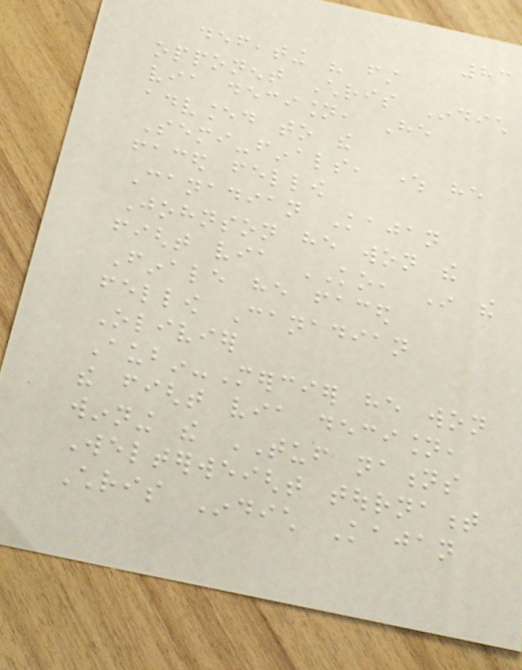83
defeating his first
opponent Chris Indich
via decision, He
advanced to the
Semi-finals, where he
faced fellow
Canadian Kajan
Johnson he won the
fight via KO, In the
Finale he faced
fellow Canadian
Olivier
Aubin-Mercier he won
the fight via decision,
winning the TUF nations
Welterweight tournament
Chris Indich Kajan
